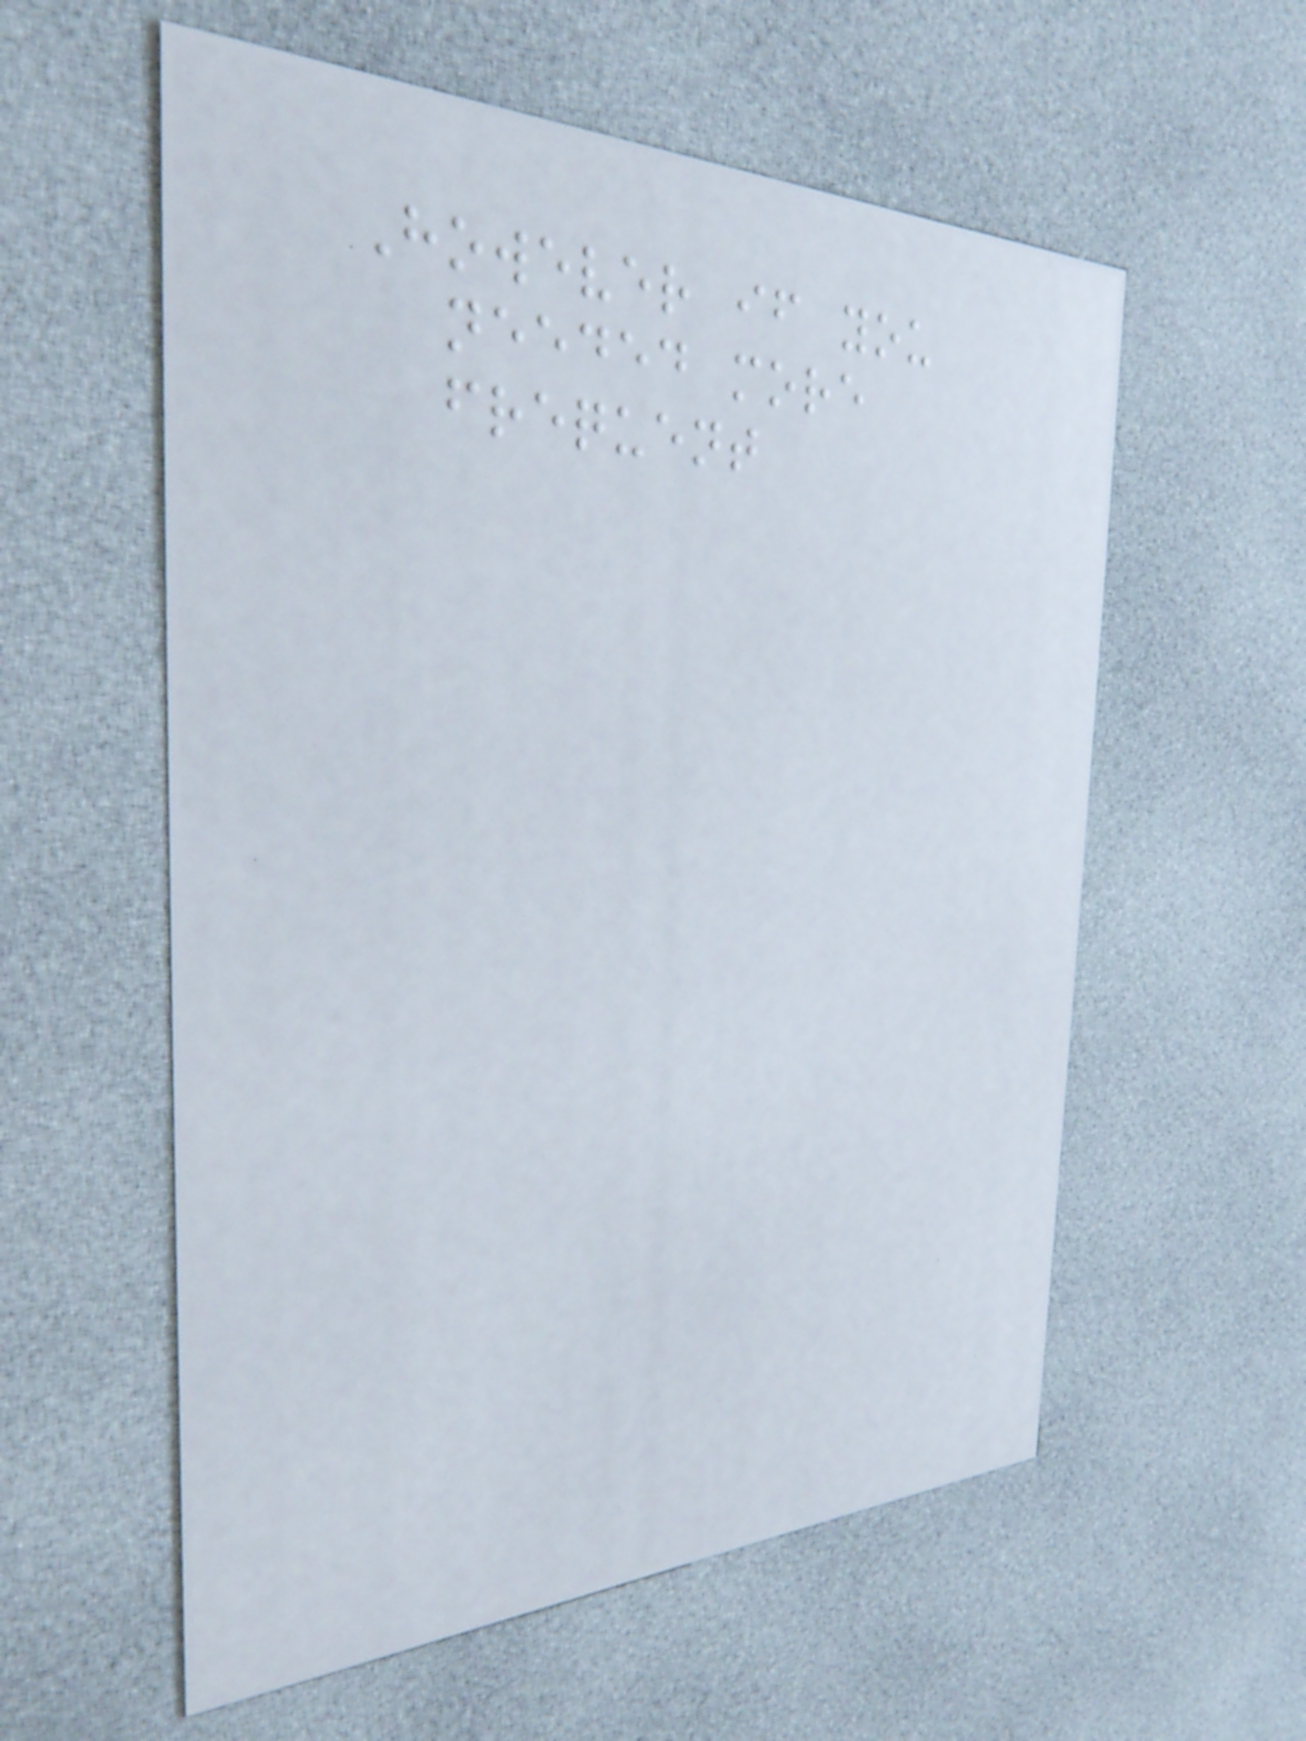However if you
needed more
frequent
